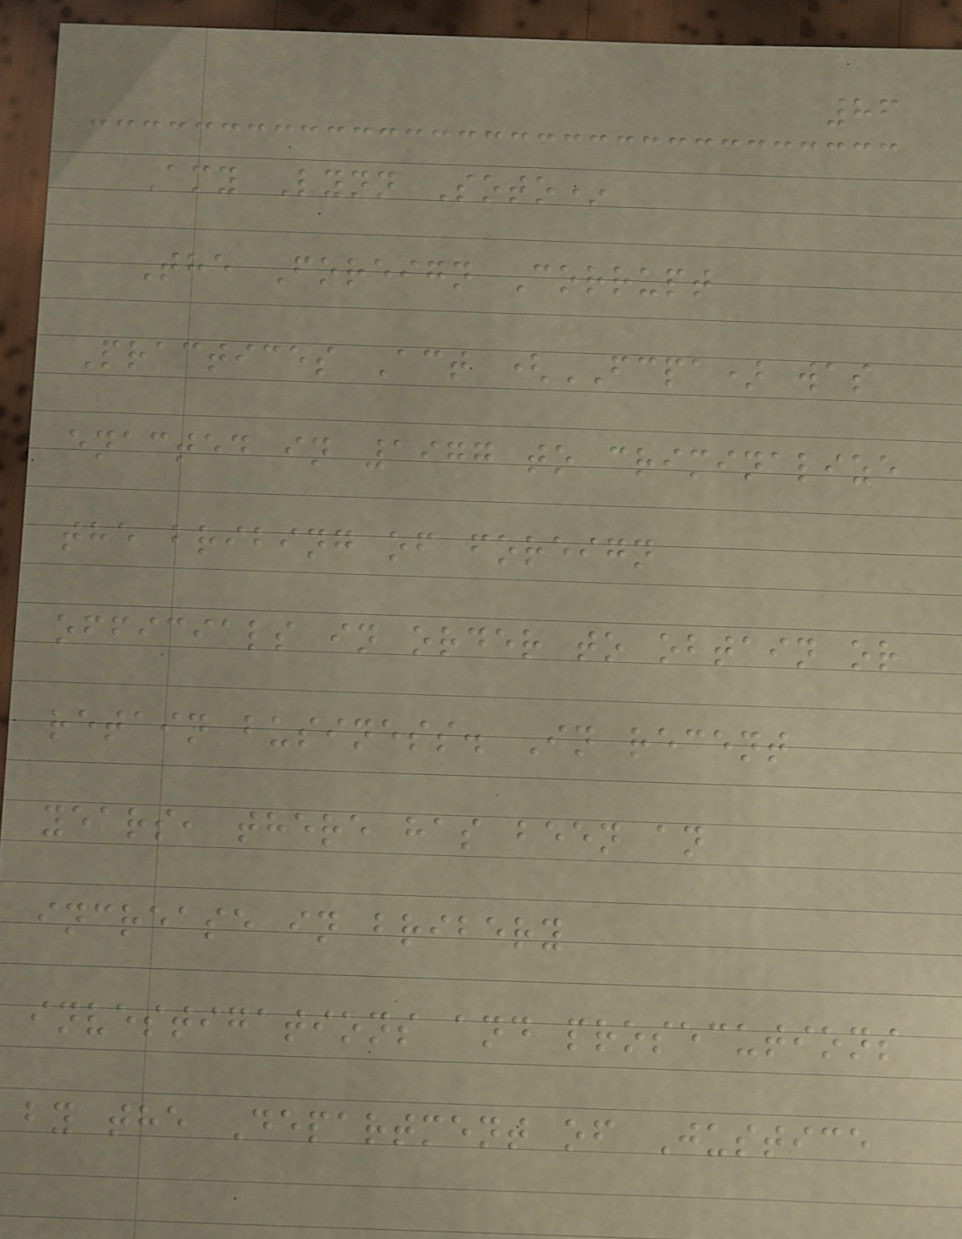86
Amy Lynn Soto*
The Foreign Corrupt
Practices Act (FCPA) was
enacted in 1977 to criminalize
the bribing of foreign
officials in order to obtain or
retain business. In recent
years, there has been an
increase in bribery
investigations and prosecutions
by the Department of Justice
